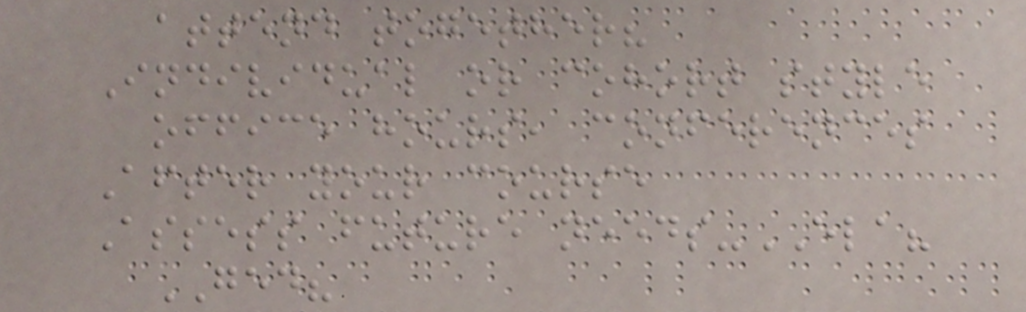attend together?
Individual or cohort style
office hours, conferences
After your course
Assess future needs-ELA?
GED?
